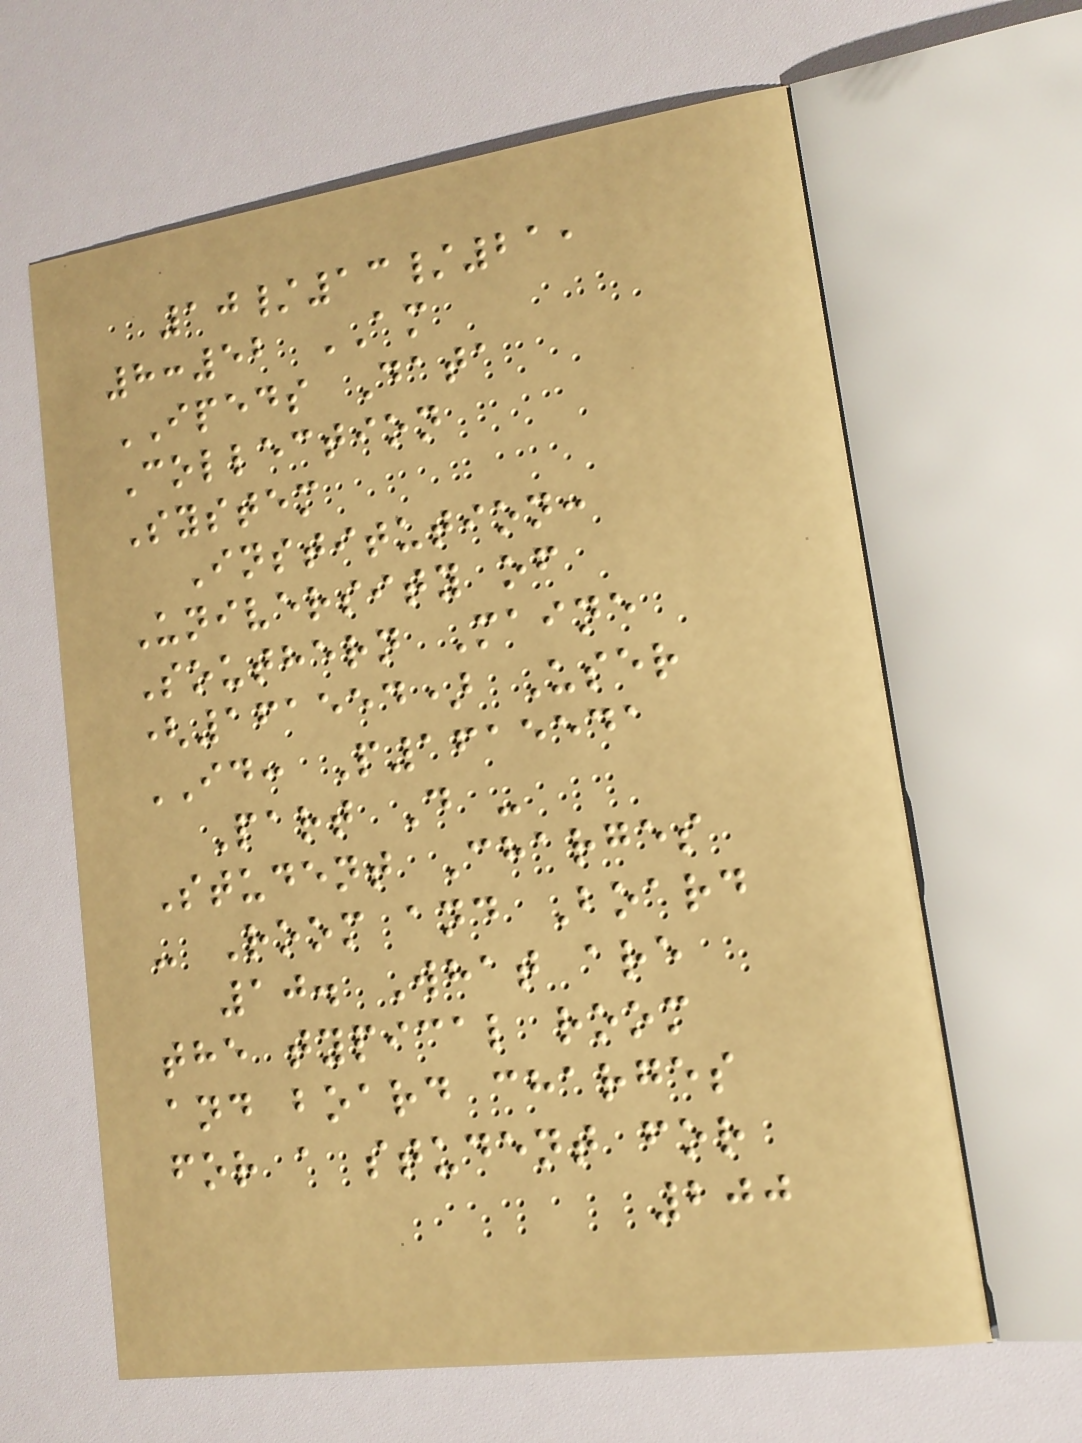10/13/21,
8:52 AM
IPEDS Data
Collection
System
Institution:
University of
Southern Maine
(161554) User
ID: P1615541
Part D -
Student Charges
- Room and Board
10. What are
the typical room
and board charges
for a student for
200
